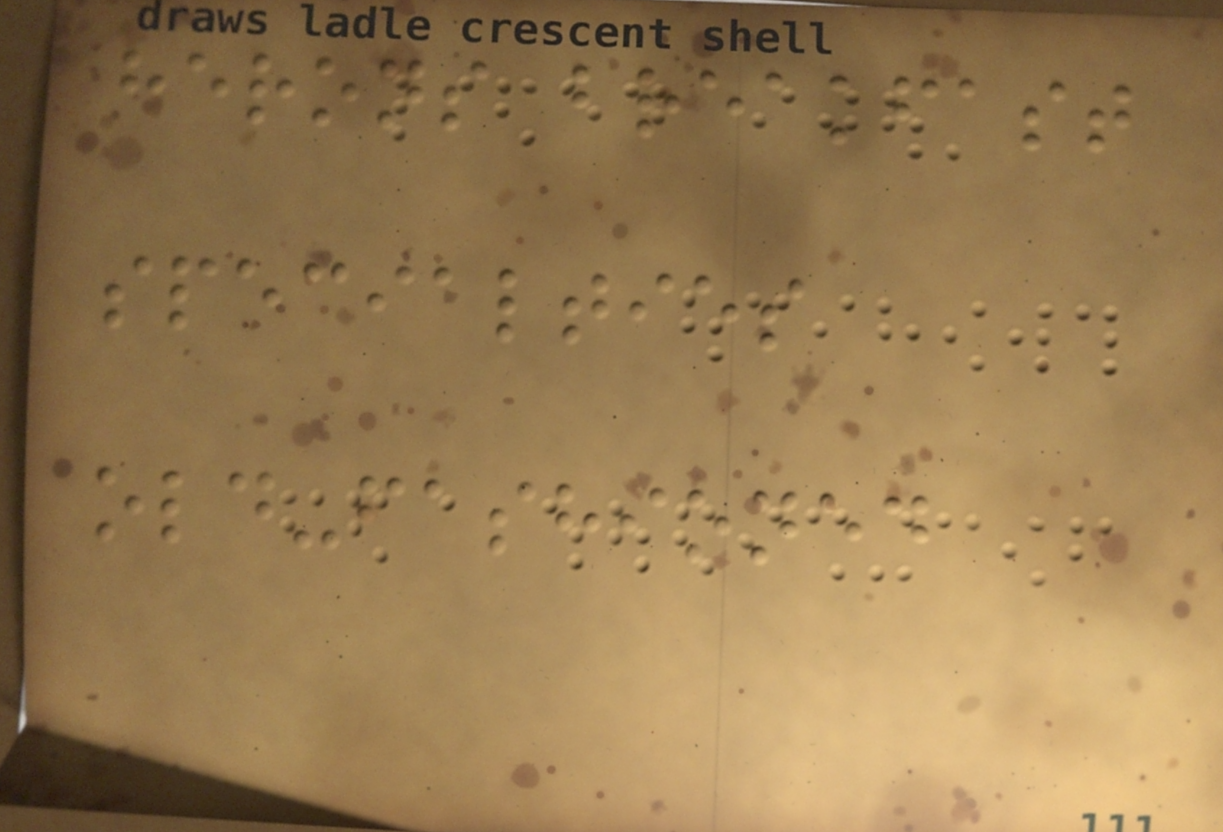herons breakfast
specialties
old-fashioned
